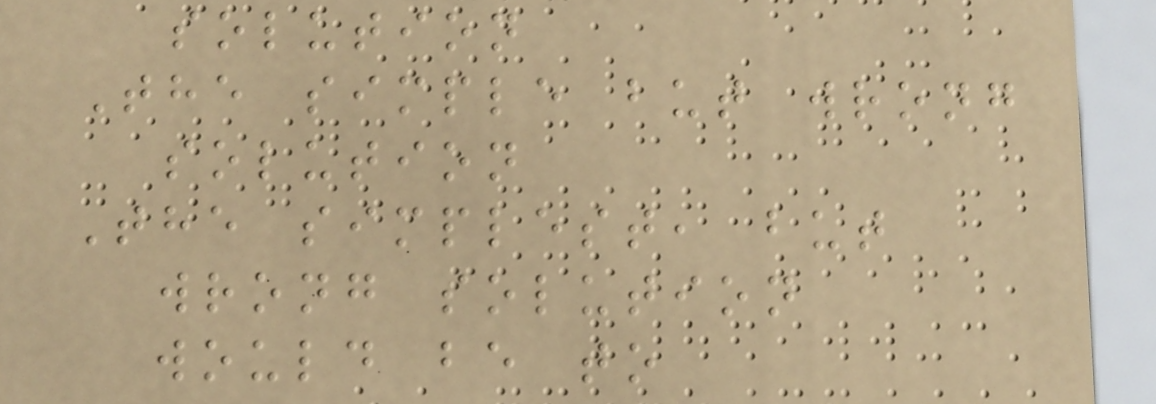solution
The simple but wrong
solution
The simplest, but
wrong solution
would be to
